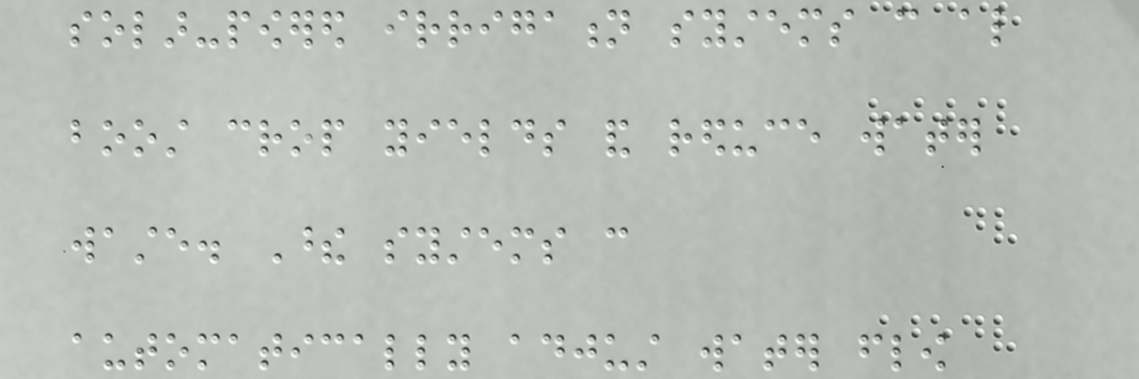solar-powered irrigation systems can also
boost crop yields and reduce water
waste. These systems can
automatically adjust water flow
